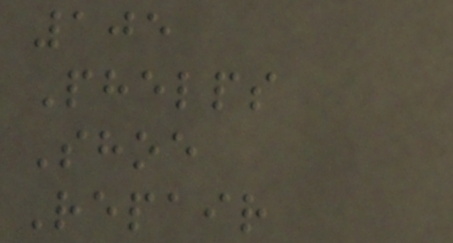105
Phelps
Shoe
Repair
